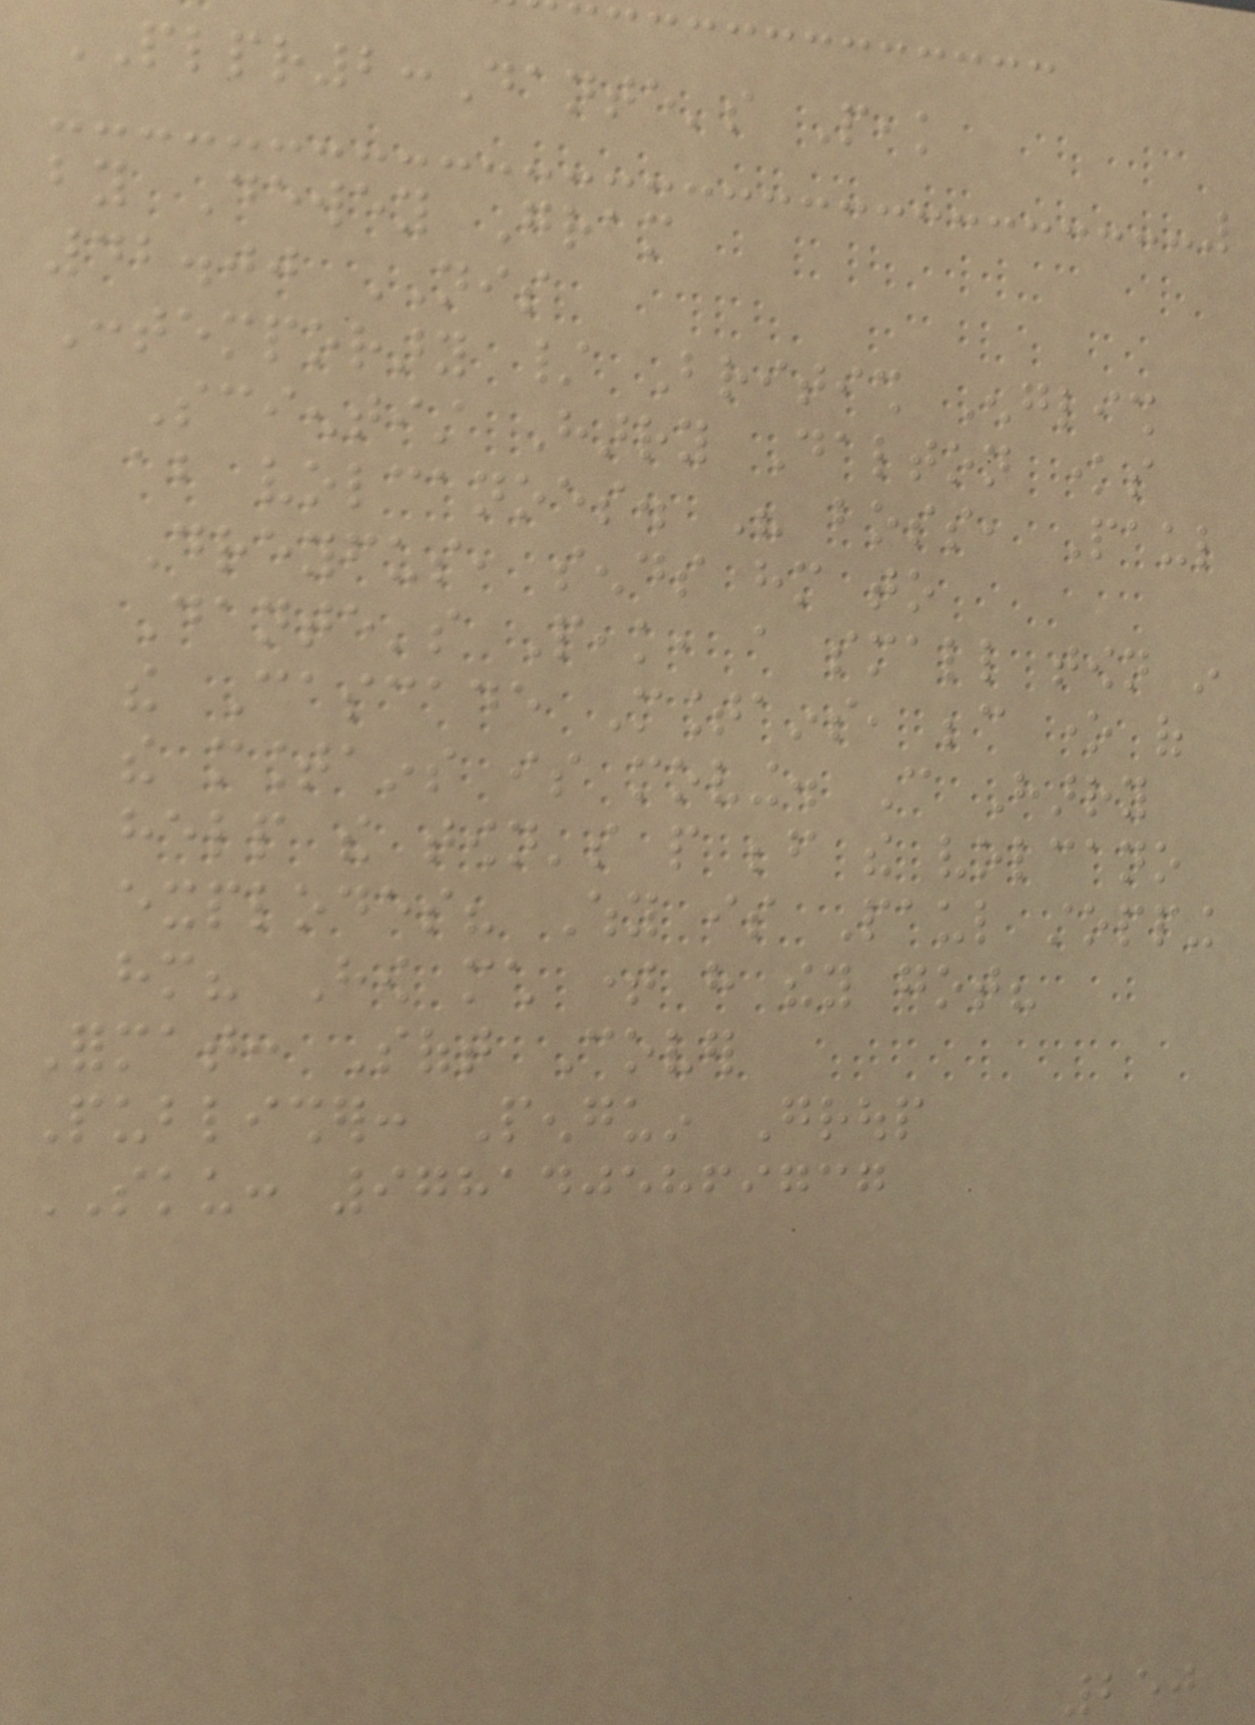PLPR2:Dante's Peak
by Dewey Gram
42.00 NIS
Contemporary / British English
Scientist Harry Dalton knows
about volcanoes. His boss, Paul
Dreyfus, sends him to
Dante's Peak, a small town in
the Cascade Mountains, because one of
the mountains is moving. Can Harry
help the town's people before the volcano
explodes? Why is Paul stopping
him? How much time have they got?
Format: Soft Cover
Publisher: Penguin Group
SKU: 9781405869737
250
